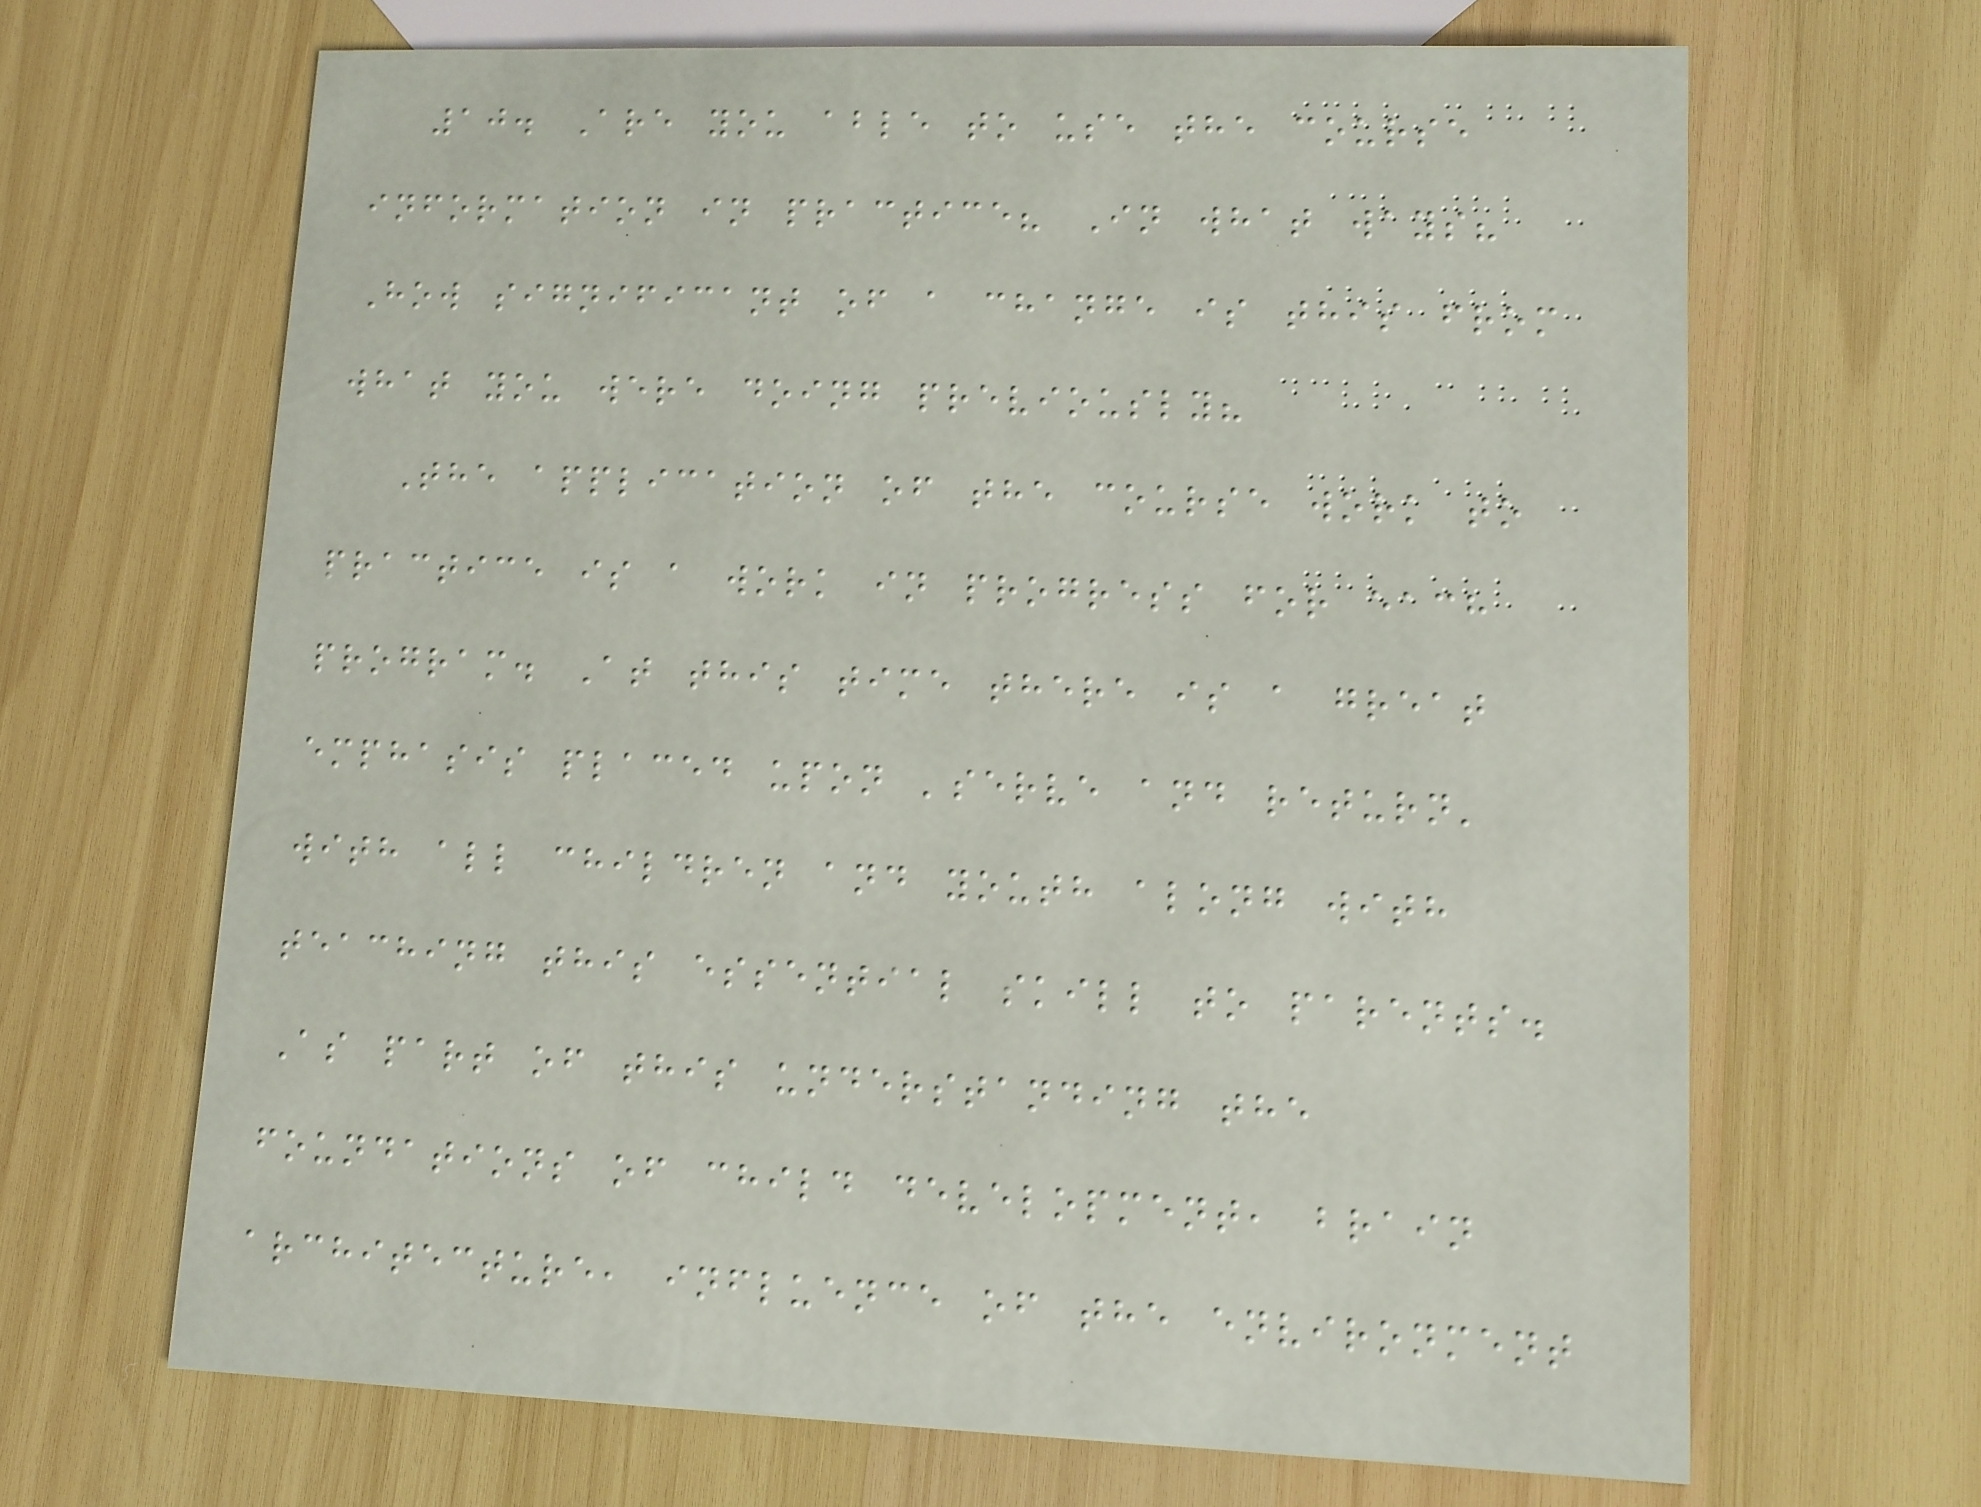10. Are you able to use the course
information in practice? In what ways?
How significant of a change is this from
what you were doing previously?
The application of the course work to
practice is a work in progress for each
program. At this time there is a great
emphasis placed upon 'serve and return'
with all children and youth along with
teaching this essential skill to parents.
As part of this understanding the
foundations of child development, brain
architecture, influence of the environment
